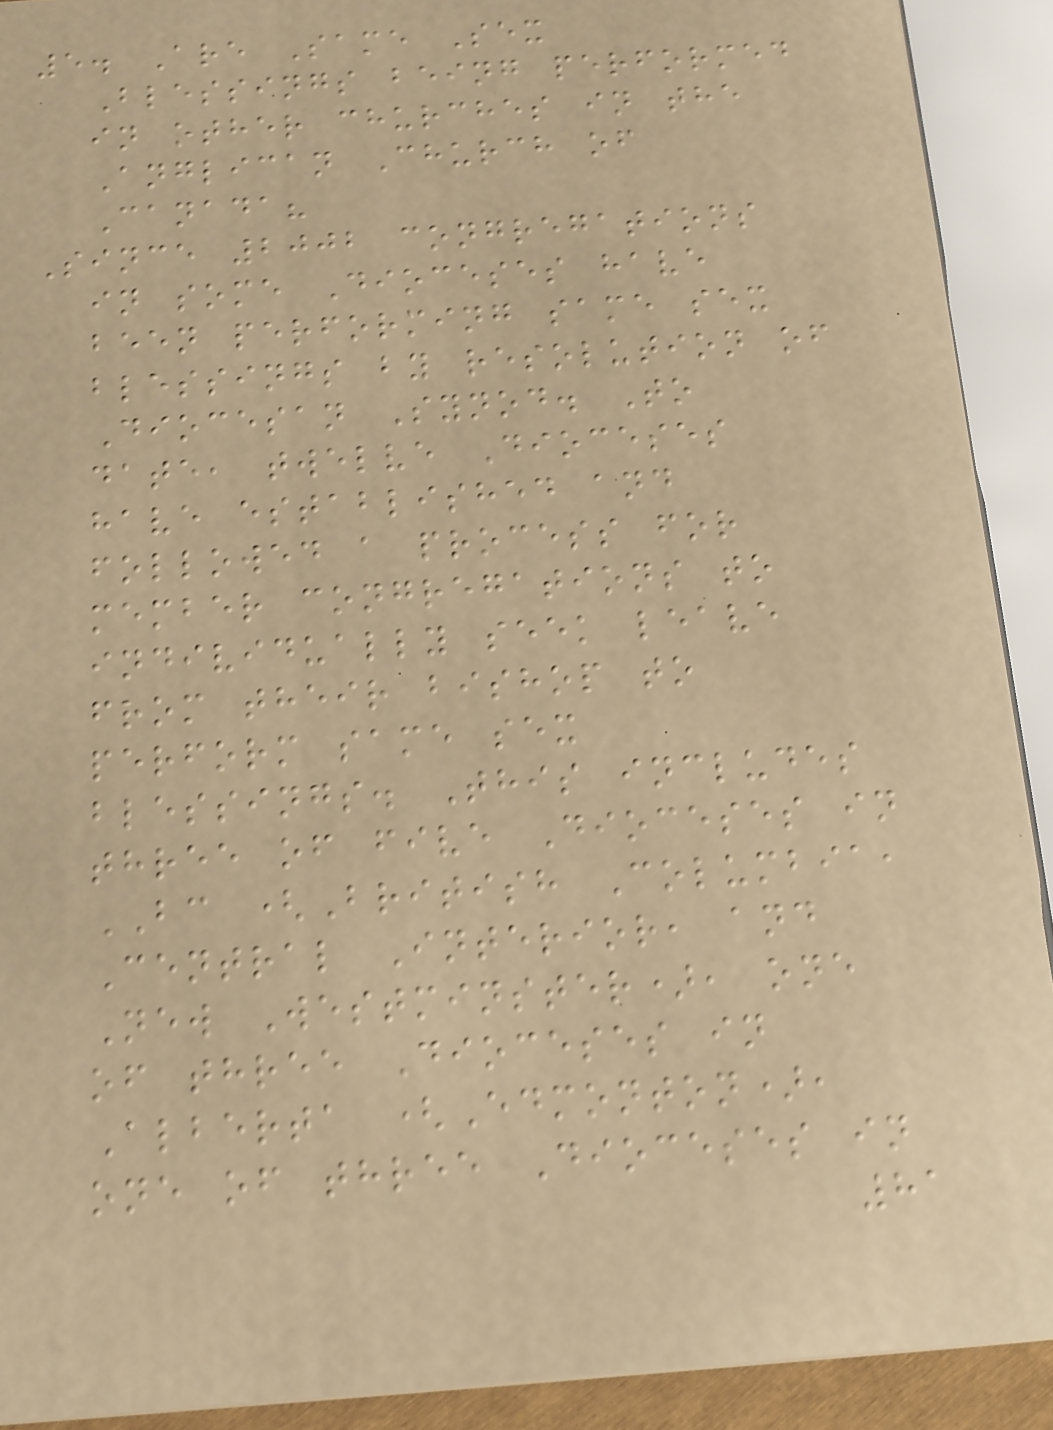5. Are Same Sex
Blessings being performed
in other churches in the
Anglican Church of
Canada?
Since 2002 congregations
in some Dioceses have
been performing same sex
blessings by resolution of
Diocesan Synod. To
date, twelve Dioceses
have established and
followed a process for
member congregations to
individually seek leave
from their bishop to
perform same sex
blessings. This includes
three of five Dioceses in
BC (British Columbia,
Central Interior, and
New Westminster), one
of three Dioceses in
Alberta (Edmonton),
one of three Dioceses in
81
